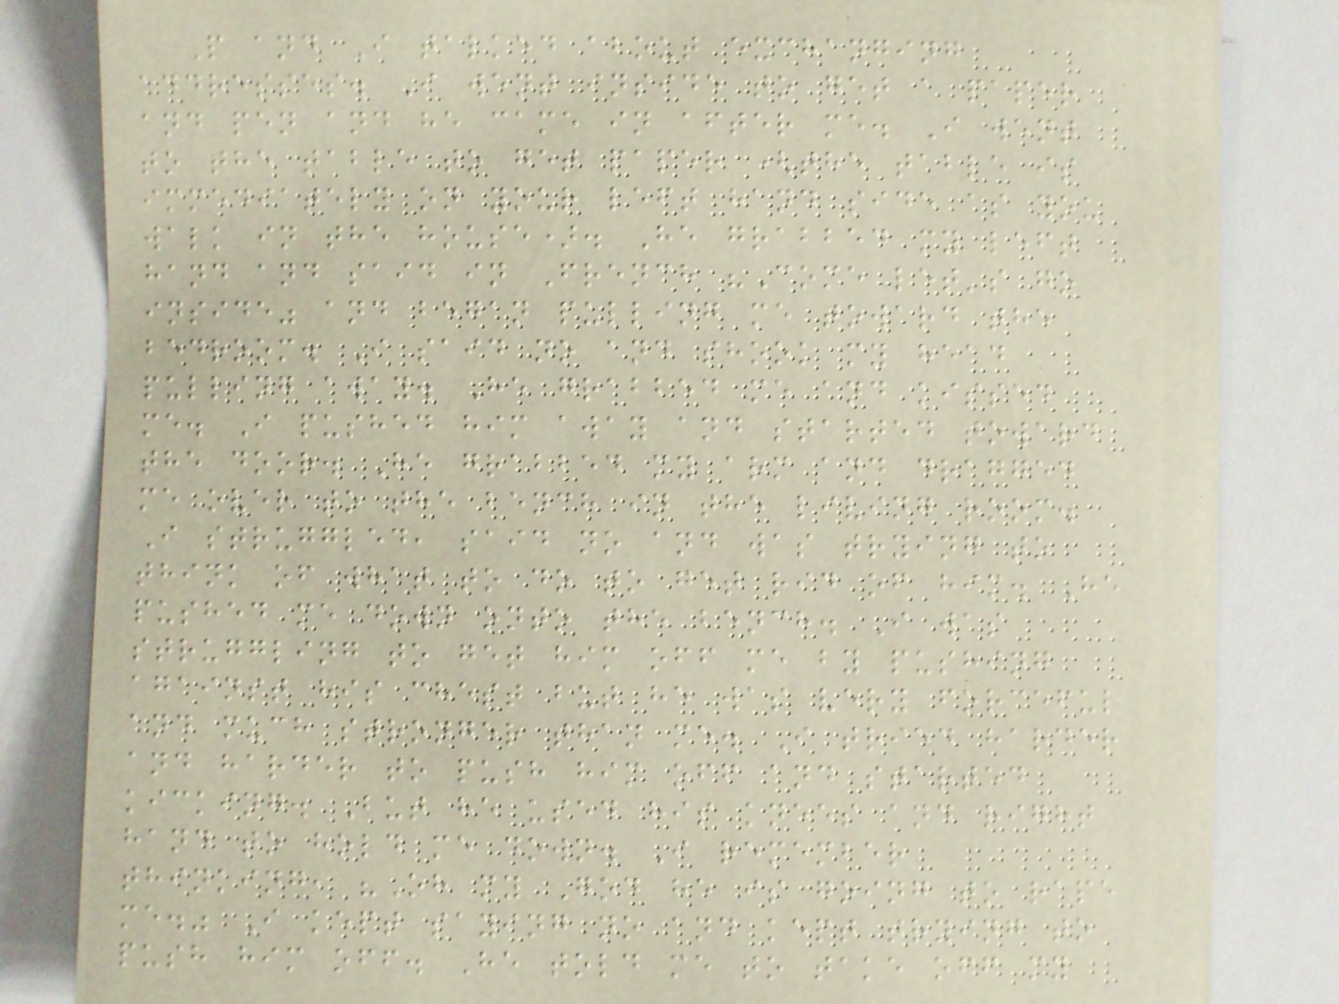P and I talked about exchanging
addresses. I went inside to get a paper
and pen and he came in after me. I went
to the table to get paper (the table is
immediately on your left hand side as you
walk in the house). He grabbed my left
hand and said in French "Come let's go
inside" and began pulling me toward the
bedroom. I said no and shook my head
pulling away. He grabbed me and kissed
me. I pushed him away and started toward
the door. He grabbed my arm and dragged
me over to the bench in the living room.
I struggled, said no and was trying to
think of what to do to get rid of him. He
pushed me down onto the bench. I was
struggling to get him off me by pushing
against his chest but he was very forceful
and much stronger than me. I tried harder
and harder to push him off and started
kicking. But he used his knees and right
hand to hold me down. I remember
thinking, "Oh my God he is going to rape
me." I kept saying no and kept trying to
push him off. He told me to take off my
